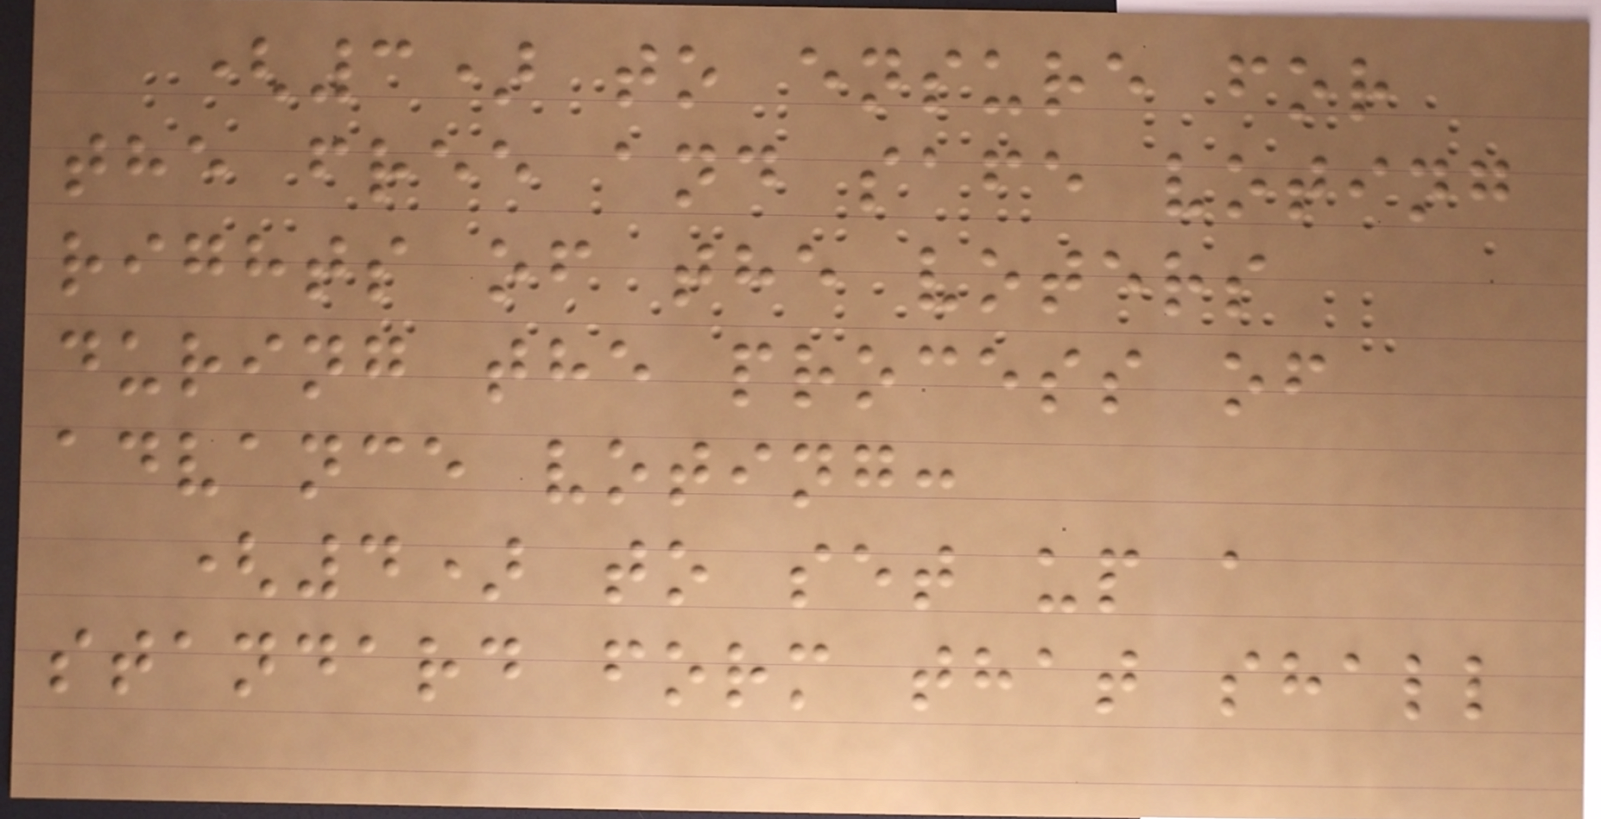(3) to ensure for
the free and safe voting
rights of the voters
during the process of
advance voting:
(4) to set up a
standard form that shall
